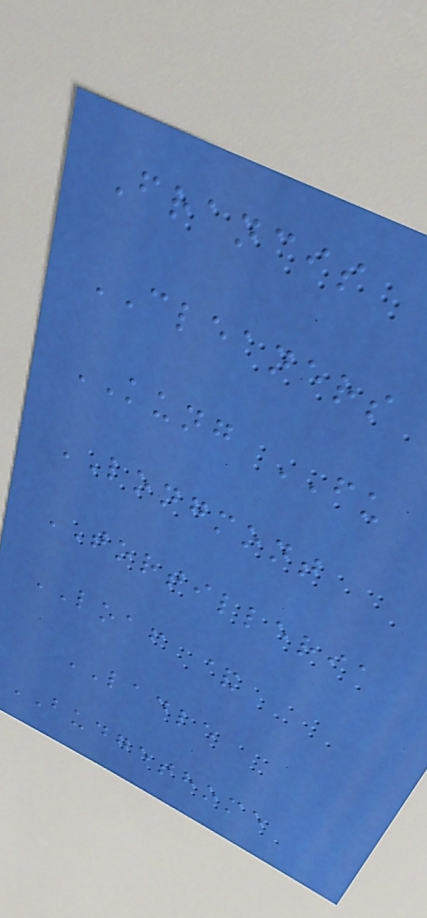Francis
CLEANERS
KUNG FU
LONGMONT
TORTILLERIA
LOAF &
LADLE
BUDGETHOME
